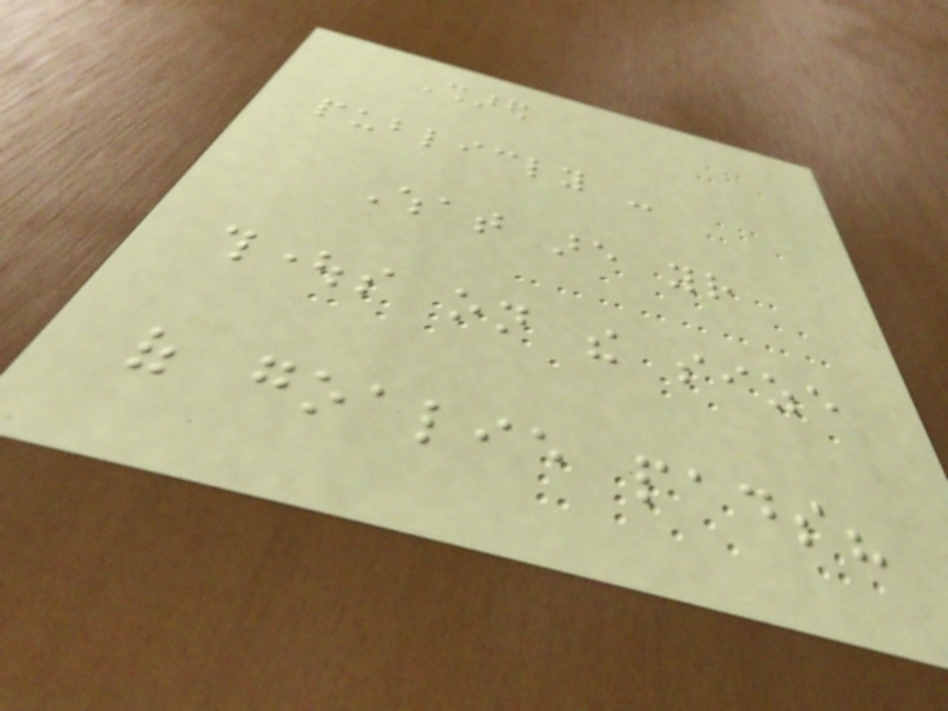Shared
publicly -
What are your
thoughts on the size
of goalie pads?
